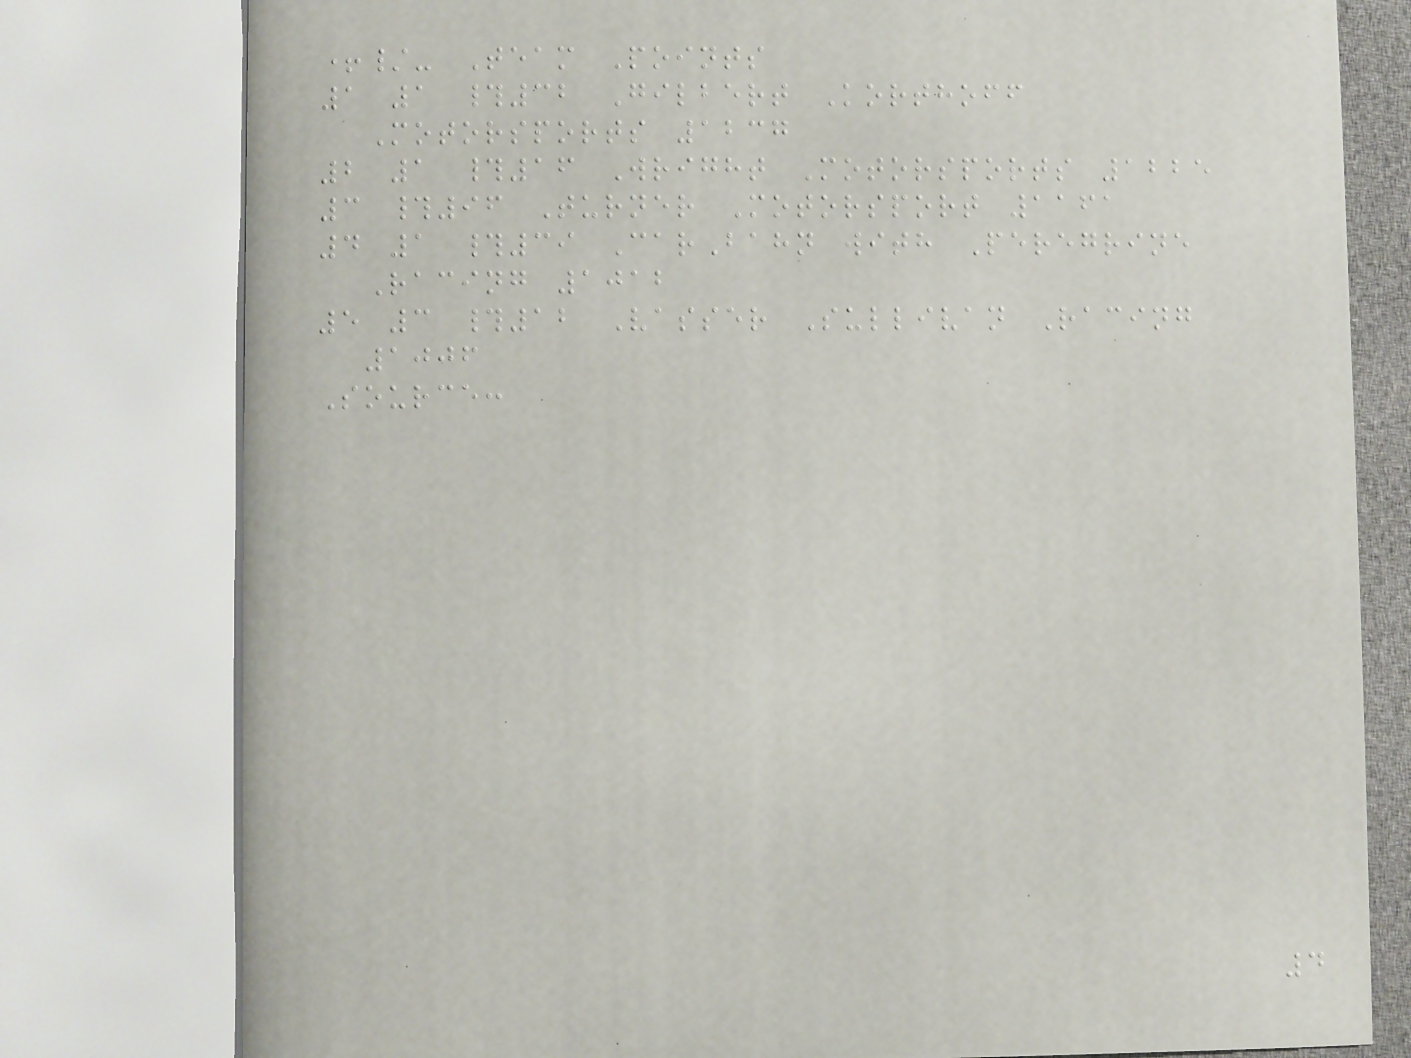+/- Team Points
1 1 #32 Gilbert Korthoff
Motorsports 1237
2 1 #16 Wright Motorsports 1225
3 #96 Turner Motorsport 1161
4 1 #39 CarBahn with Peregrine
Racing 1012
5 3 #12 Vasser Sullivan Racing
1006
Source:
4
